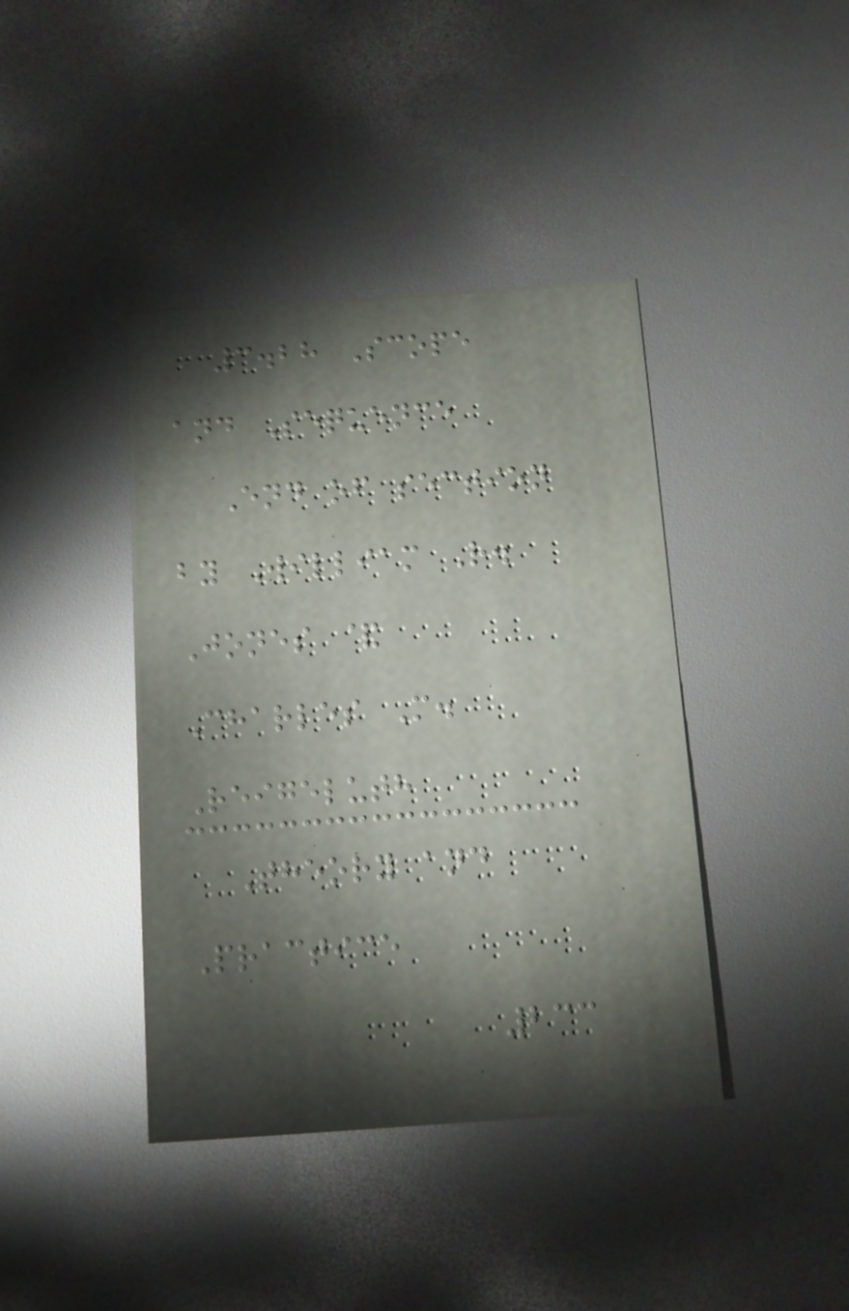3.28 Scope
and Sequence
End of section
by William R.
Jones &
Charles M.
Reigeluth
Theory and
Practice
233
